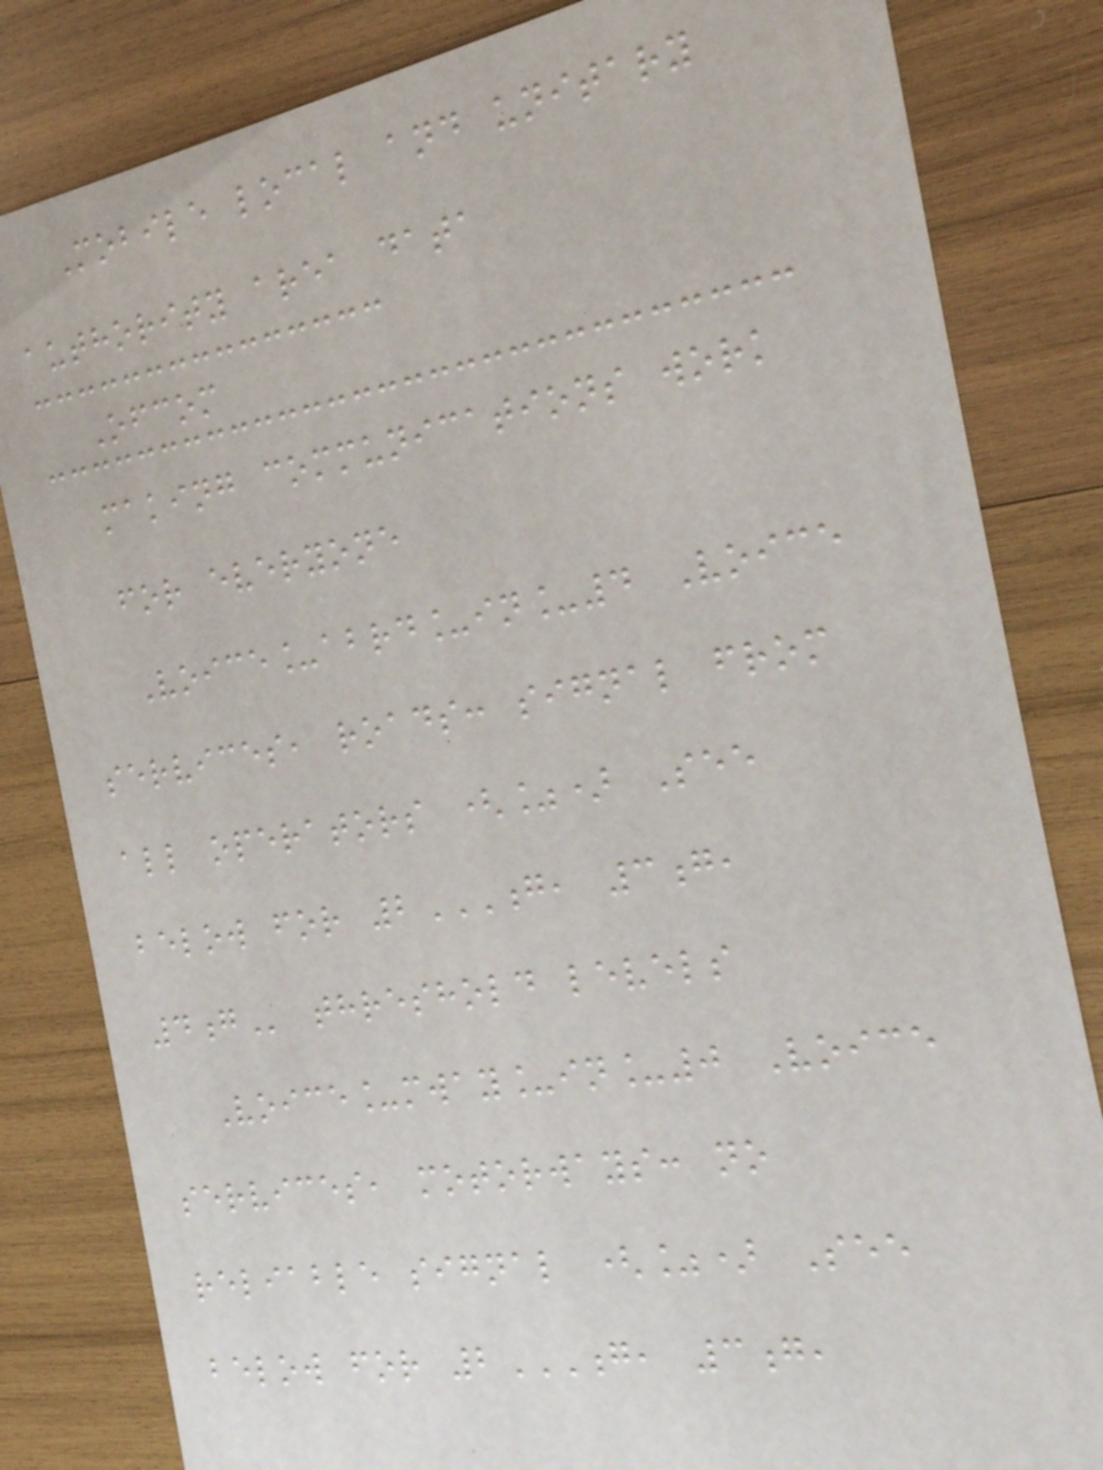Mobile local and unitary
authority area data
Ofcom
making communications work
for everyone
Voice_abrd_in_4 Voice
services, roads: signal from
all operators (%) See
below for 2G, 3G,
4G threshold levels
Voice_mway_in_0 Voice
services, motorways: no
reliable signal (%) See
below for 2G, 3G,
